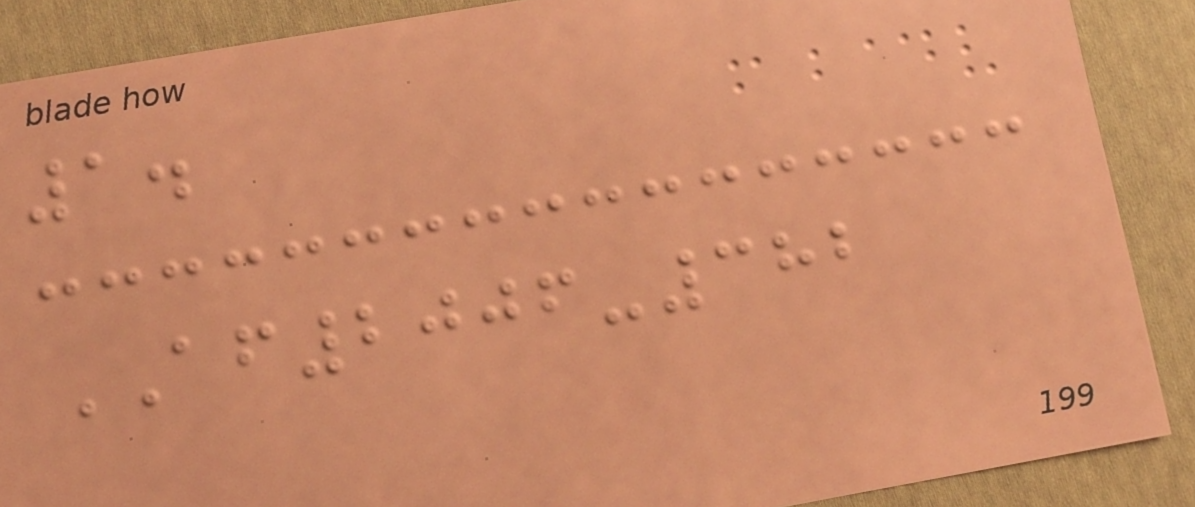1.
AF2006-382
